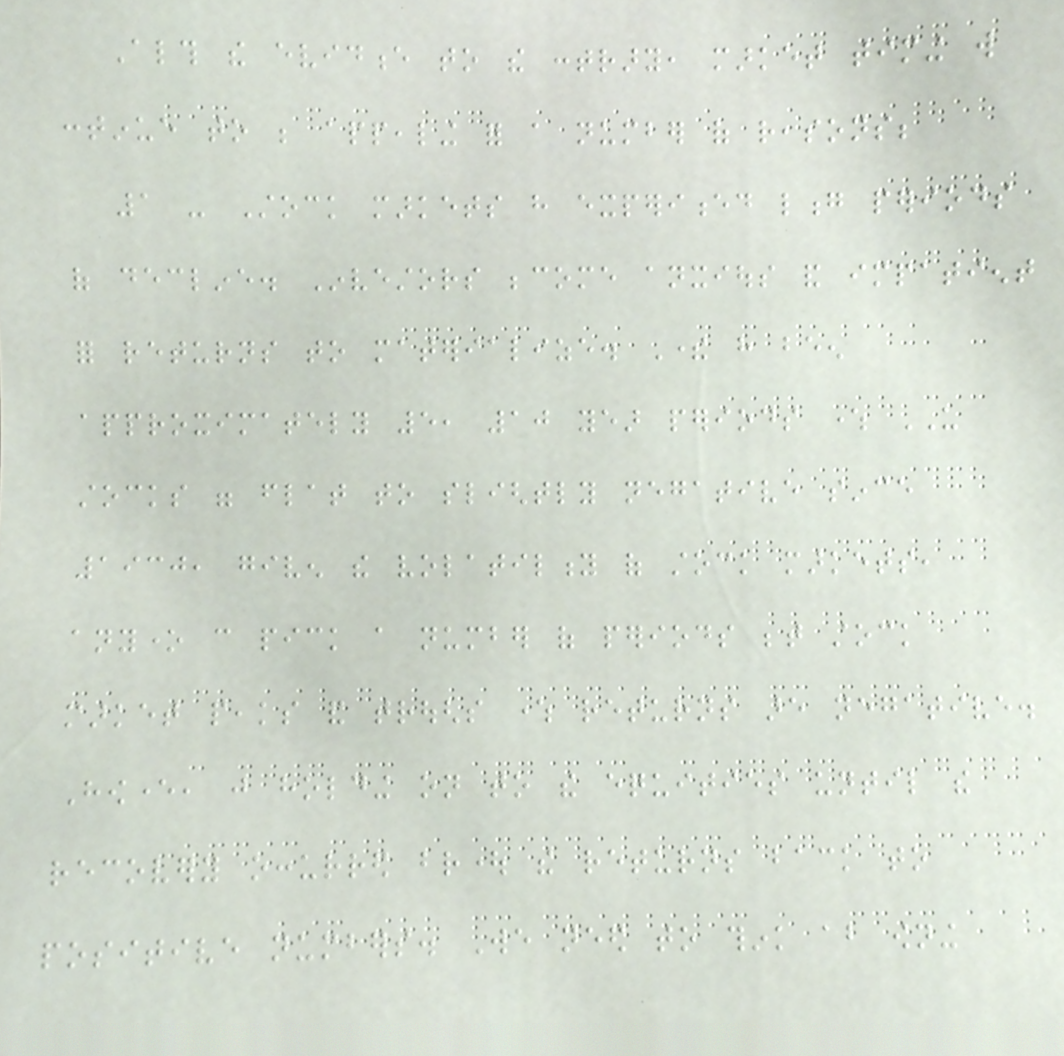Although the evidence to the contrary, market timing will
continue to be appealing for a number of reasons;
1 - Stock markets have experienced long periods
of decline. Investors become anxious and impatient
for returns to materialize. There have been
approximately 5, 10 year periods where US
stocks were flat to slightly negative since
1930, given the volatility of stock markets,
anyone can pick a number of periods between stock
market peaks and troughs where returns are negative.
However, just holding on to the equities until the
recovery occurred brought the returns back to
positive numbers. We need to think about owning
